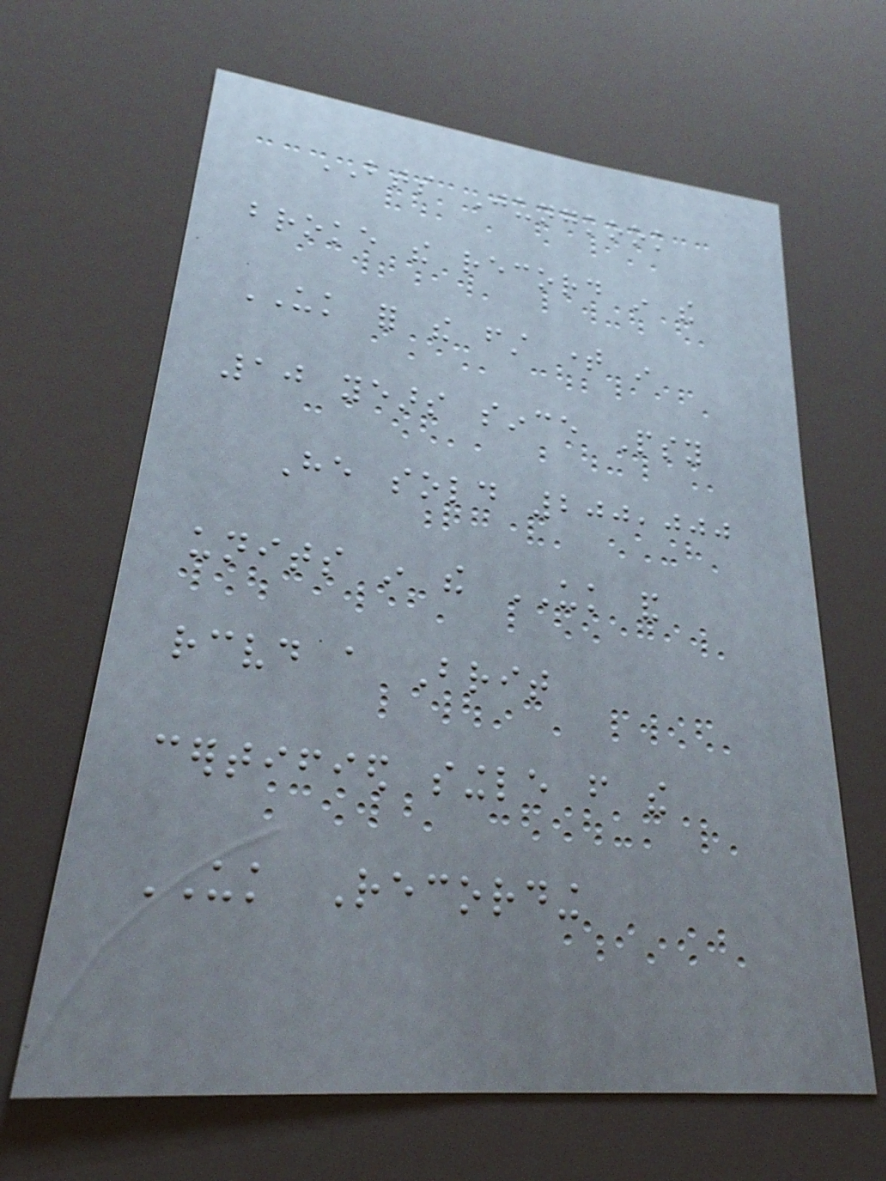BTS Jungkook
broke the record in the
UK for the first time in
10 years since Psy
He sold 200,000
units in the UK and
received a Brit
certified single from the
UK Recording
